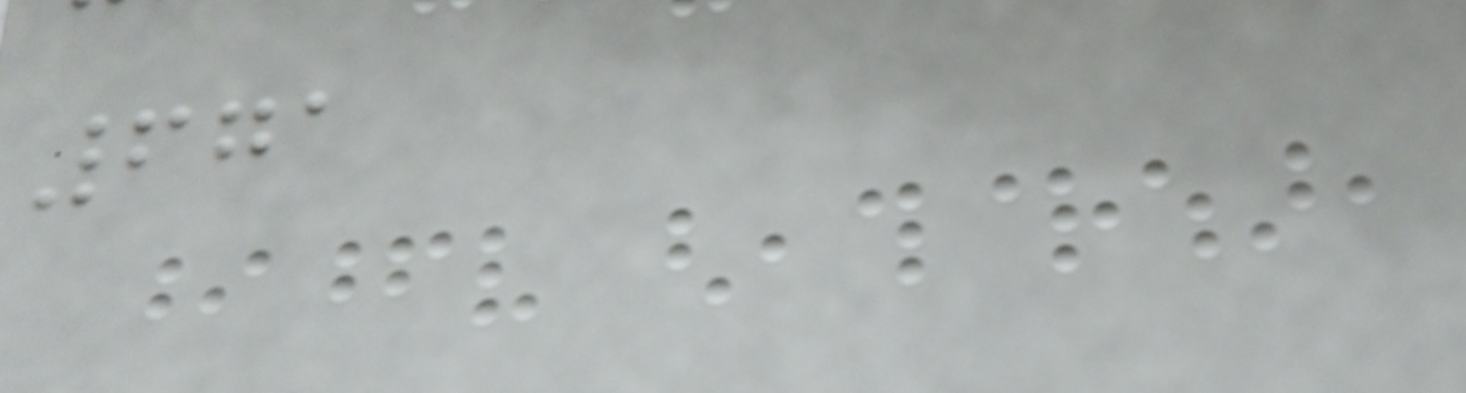671
